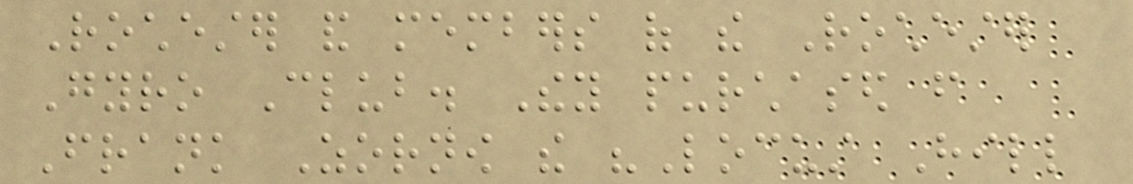Rochester and members of the Rochester
Gyro Club. They purchased from
Frank Zornow the "Locust Hill
